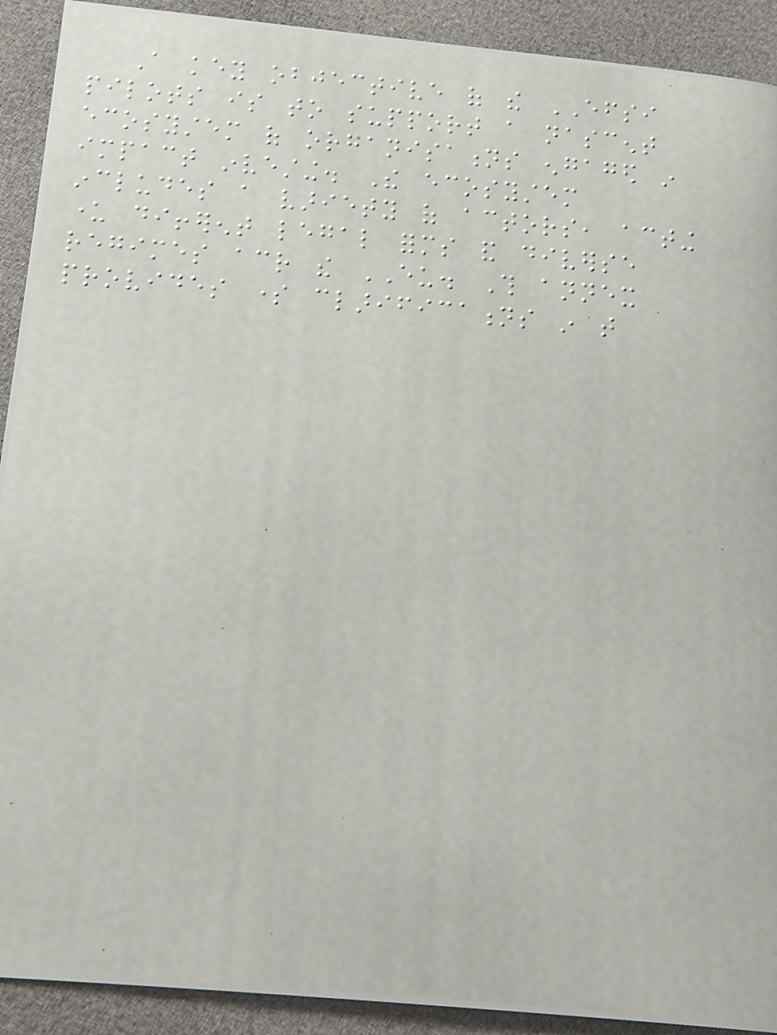A key objective of the EFSI
pilots is to support a nascent
ecosystem of organisations engaged in
impact investing. The ecosystem
includes a variety of actors, acting
under different legal forms and diverse
regimes across the EU. This annex
provides some clarifications in that
